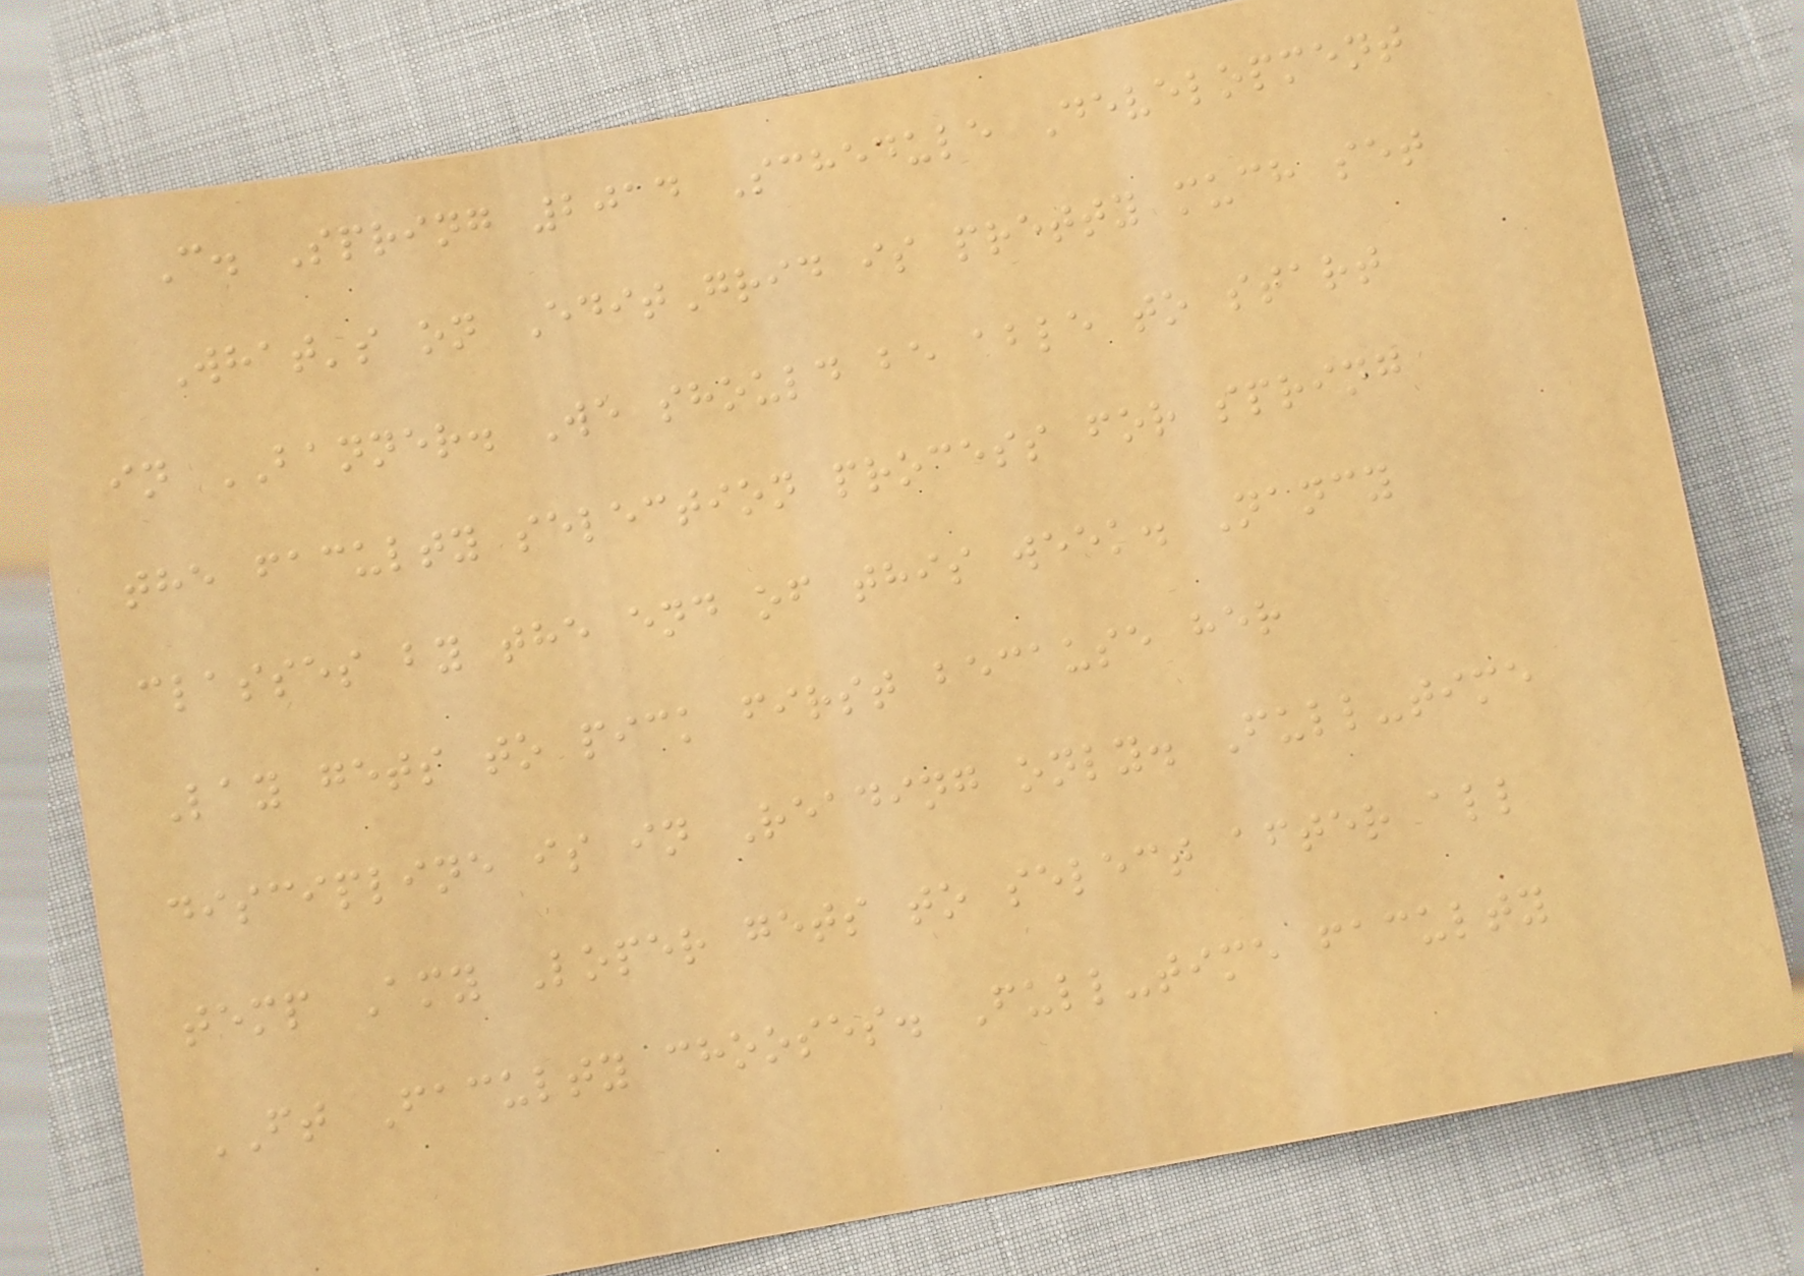C. Spring 2014 Schedule Development
What's on EditGrid is pretty much set
in BANNER. We should be able to start
the faculty selection process for spring
classes by the end of this week. Nancy
Lay gets to pick first because her
discipline is in Reading only. Full-time
temp Amy Loper gets to select after all
FT Faculty chooses. Full-time faculty
